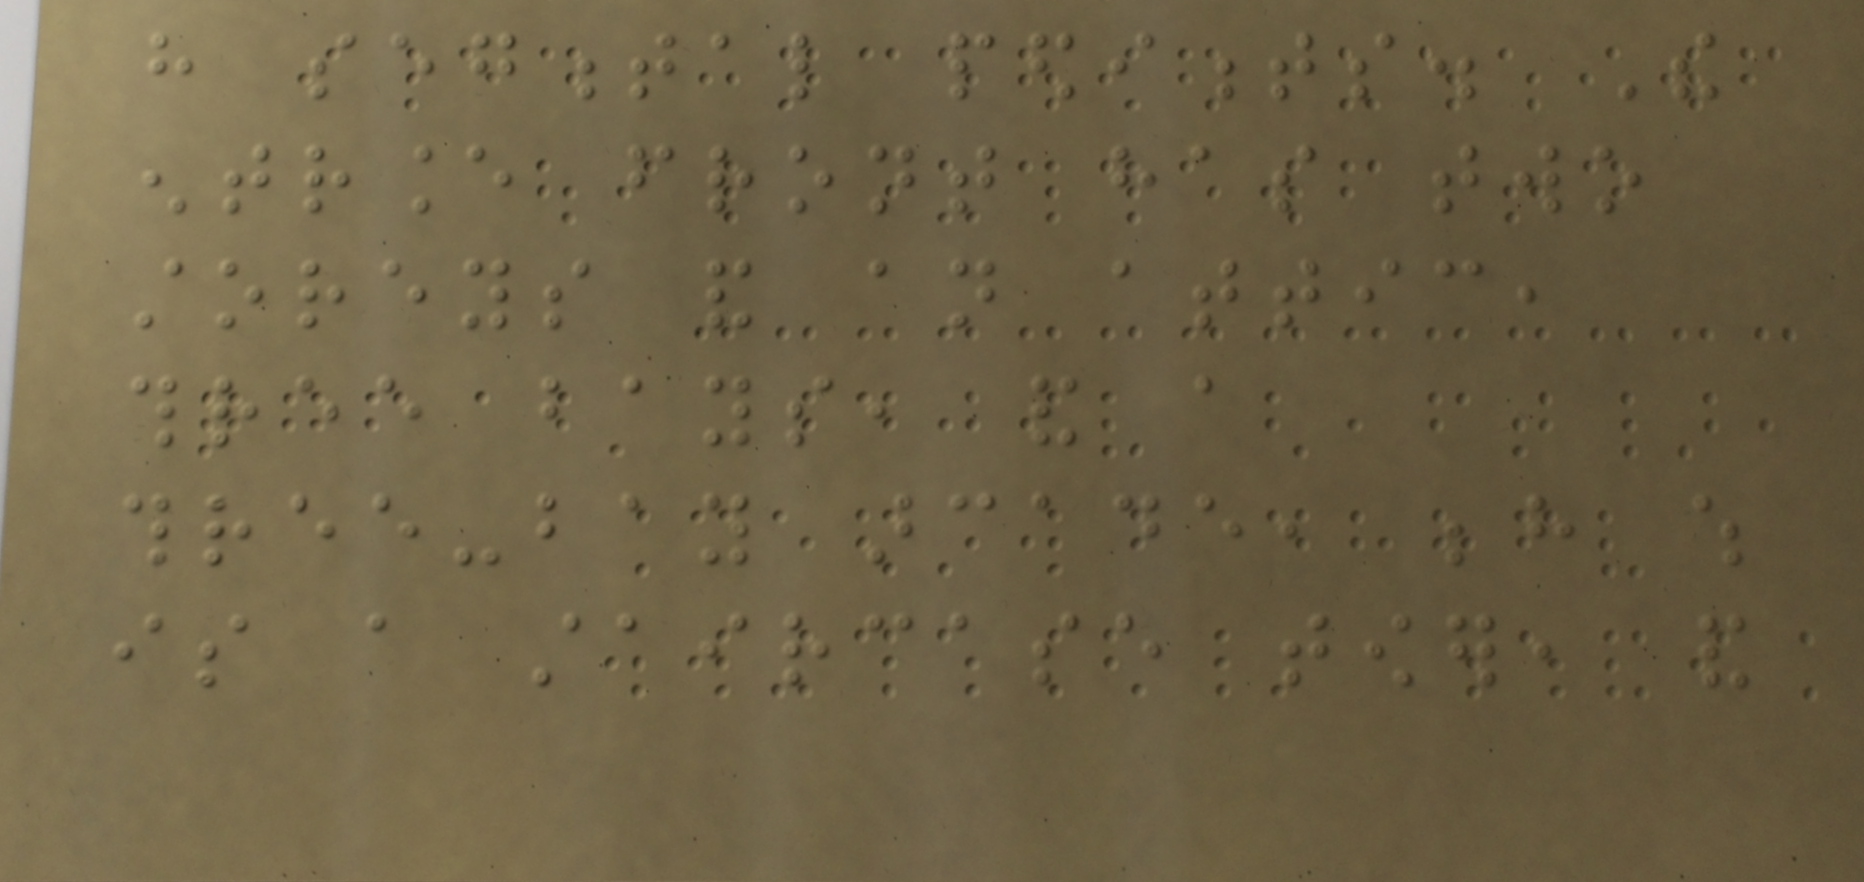have segmental pediments. The
entrance front has two
storeys and an attic,
three bays, and a
three-bay arcade, behind which
is a staircase tower, and
